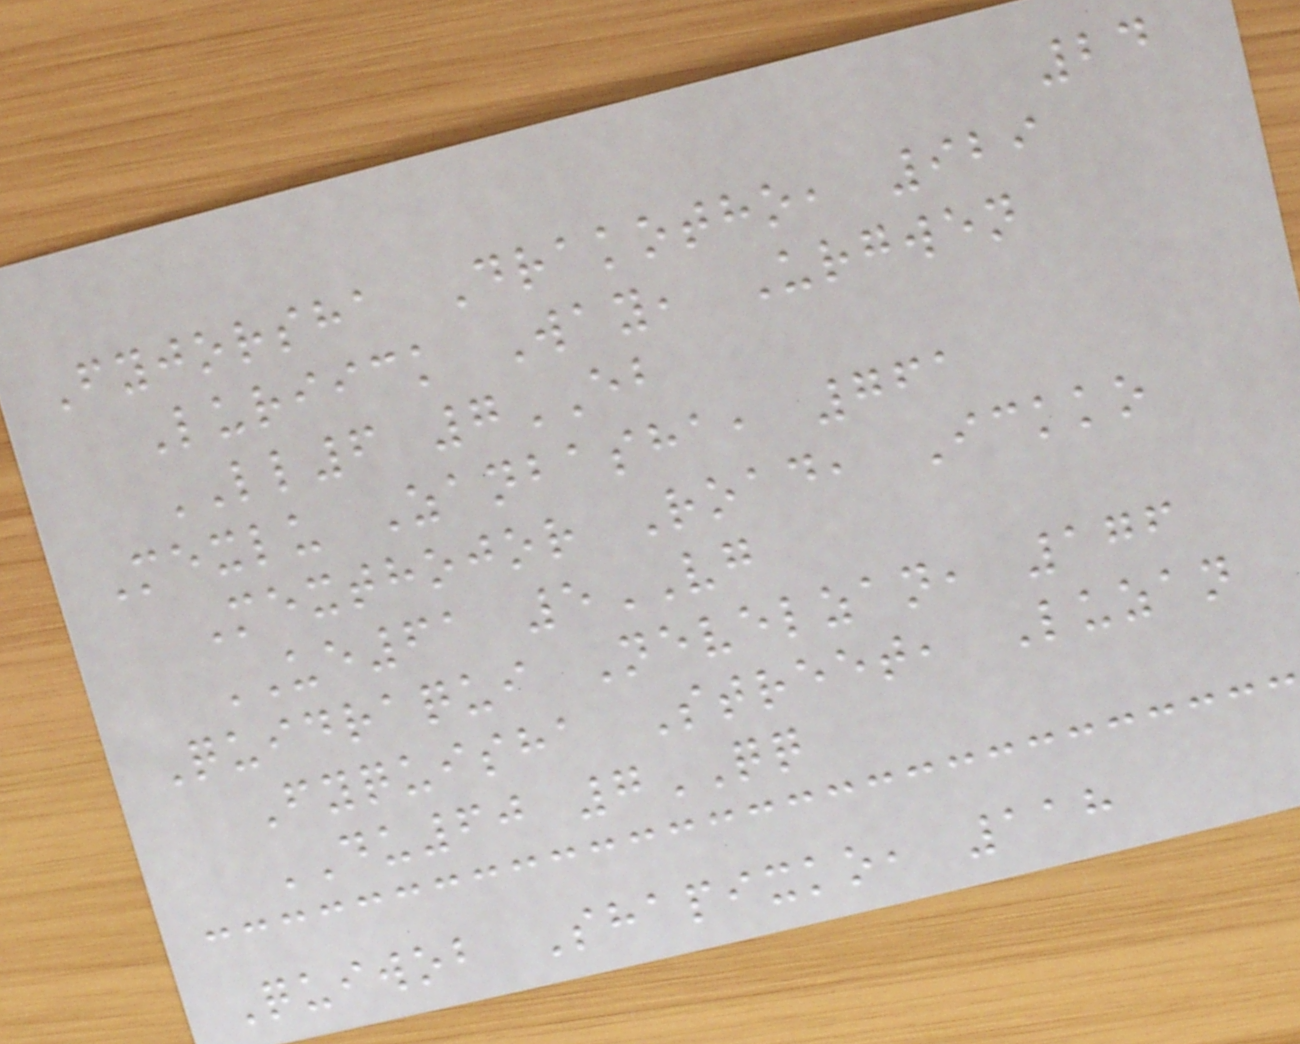24
Fyjorsha Drakotho, 929
Luriick Way, Urgwen
LL6 7EB
Mexlu Zanbasha, 761
Mexthojor Road, Ickko
UE61 5VG
Quidraqui Nevelzan, 176
Fyquisha Street, Luzan
DU60 7QQ
Quiwob Shapixko, 118
